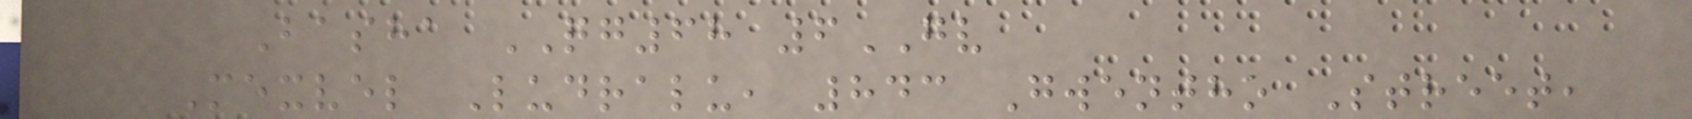Basha QG68 6GV
Mexvel Ludralu, 843 Gwentho Street,
